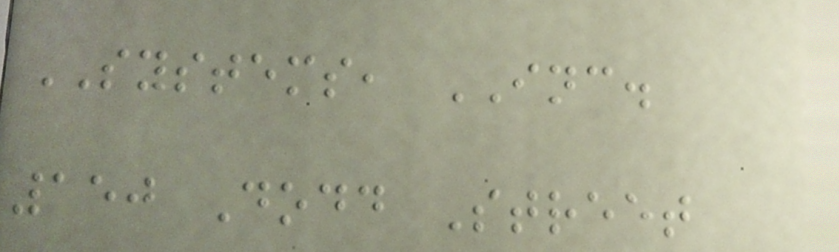SYSTEMS, INC.
150 Dodd Street
